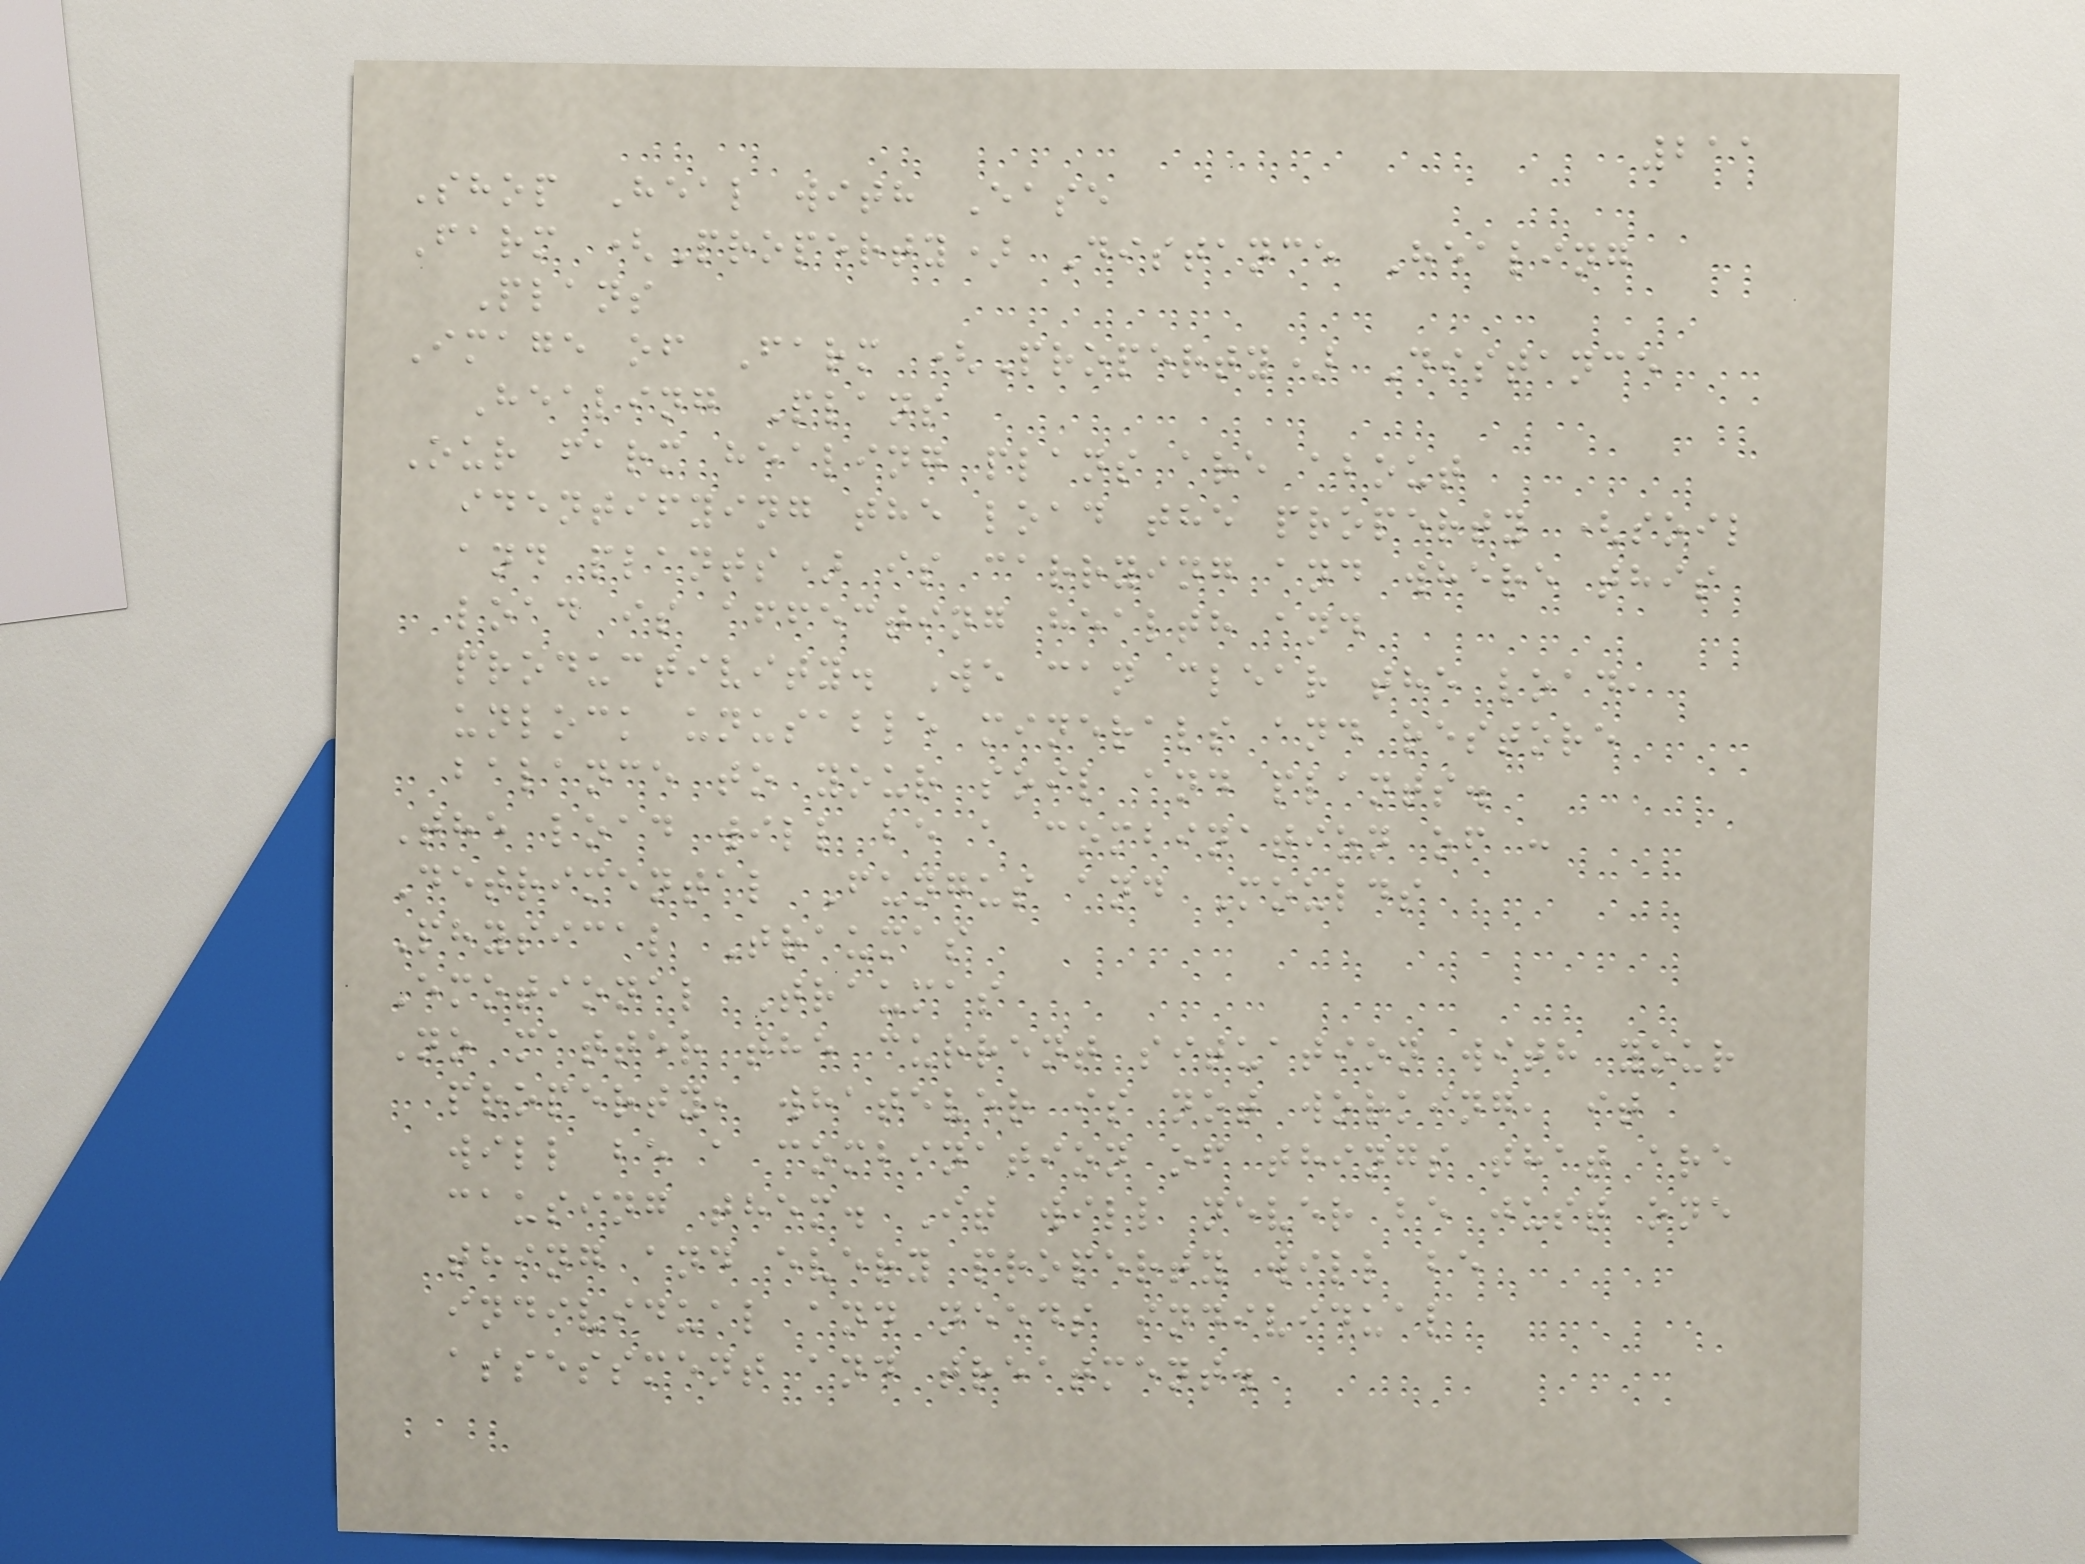211
Shop Heal with Ease
Farm (Property) Distance Healing
Plans
Image of Farm (Property) Distance
Healing Plans
Our farm healing plans are about
identifying the load the property (soil
and plants) is carrying and where this
load is affecting health and
productivity. We can clear the load,
unlock unusable minerals and restore
balance to your soil and plants.
The load will be a combination of :
Detrimental Fungus and Moulds
Physical Traumas
Emotional Traumas
No matter the current situation with your
property, whatever is not working, it
will be a combination of things that are
causing them. It will never be just one
thing and every property will be
individual and needs individual
assessment and treatment.
